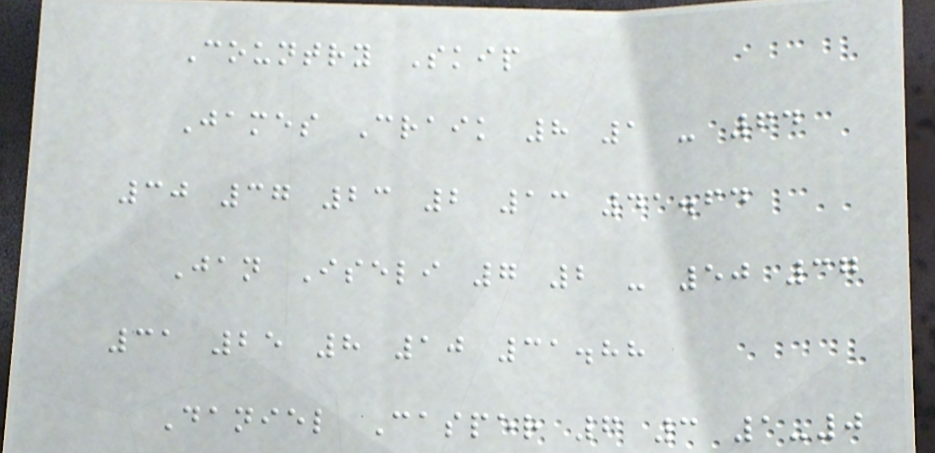Country Skip
James Craik 8 1 - 64
30 37 23 2 13 41.64
Jan Iseli 7 2 - 50 37
31 25 8 10 31.88
Daniel Casper 6 3 1-0
